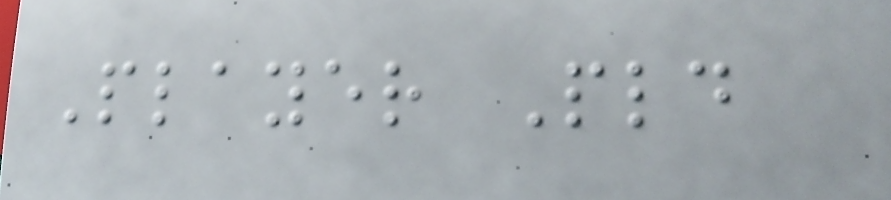Player Pld
